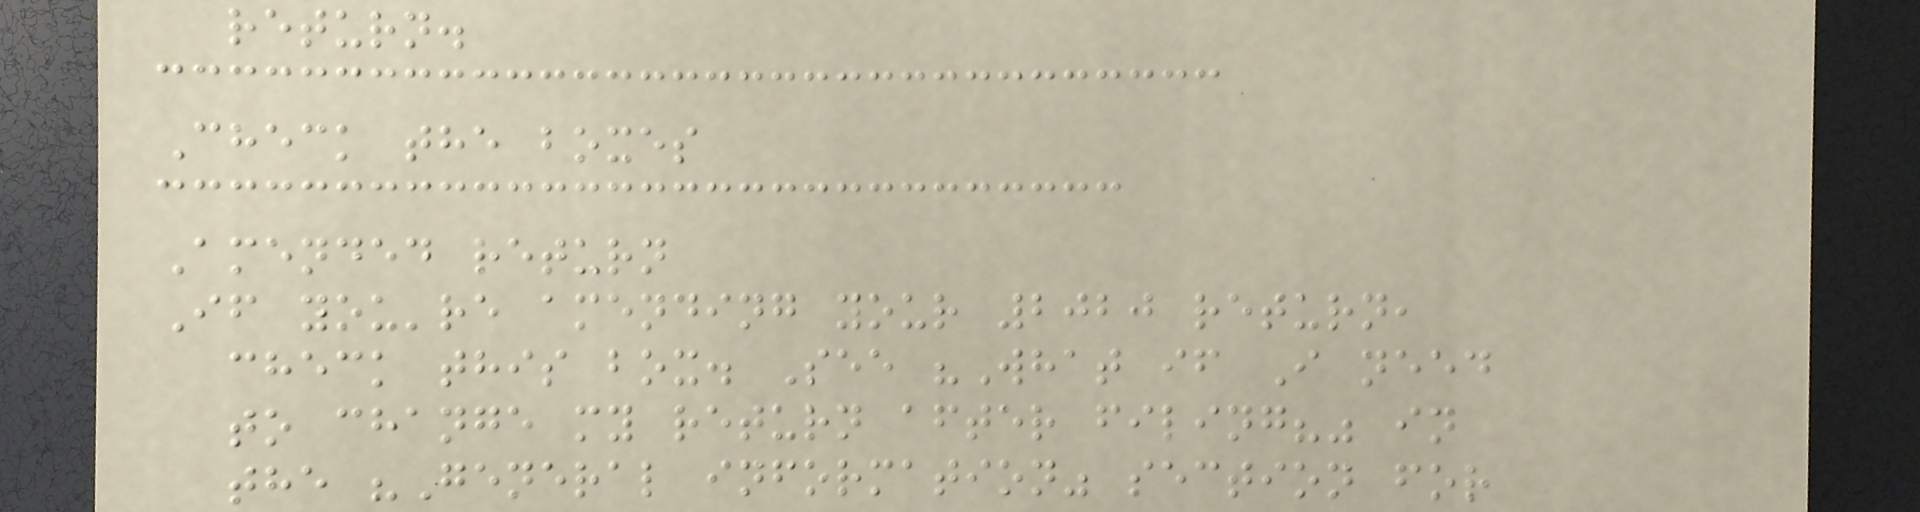return.
Check the boxes
Amended return
If you're amending your 2020 return,
check this box. See "What if I need
to change my return after filing?" in
the "General information" section for
